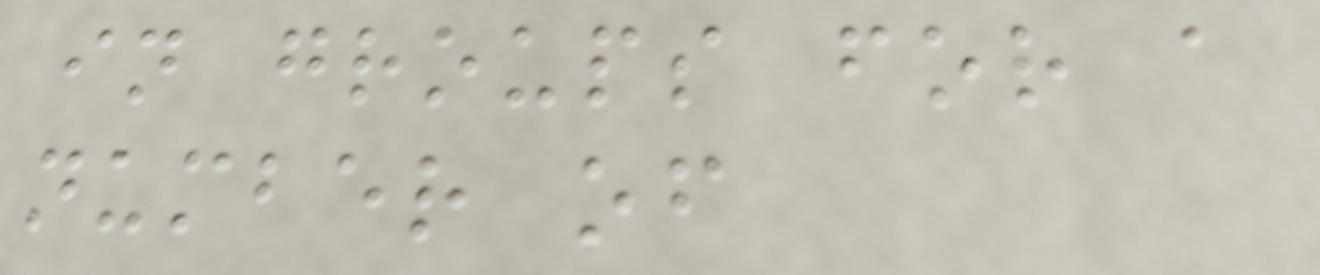in groups for a
number of
